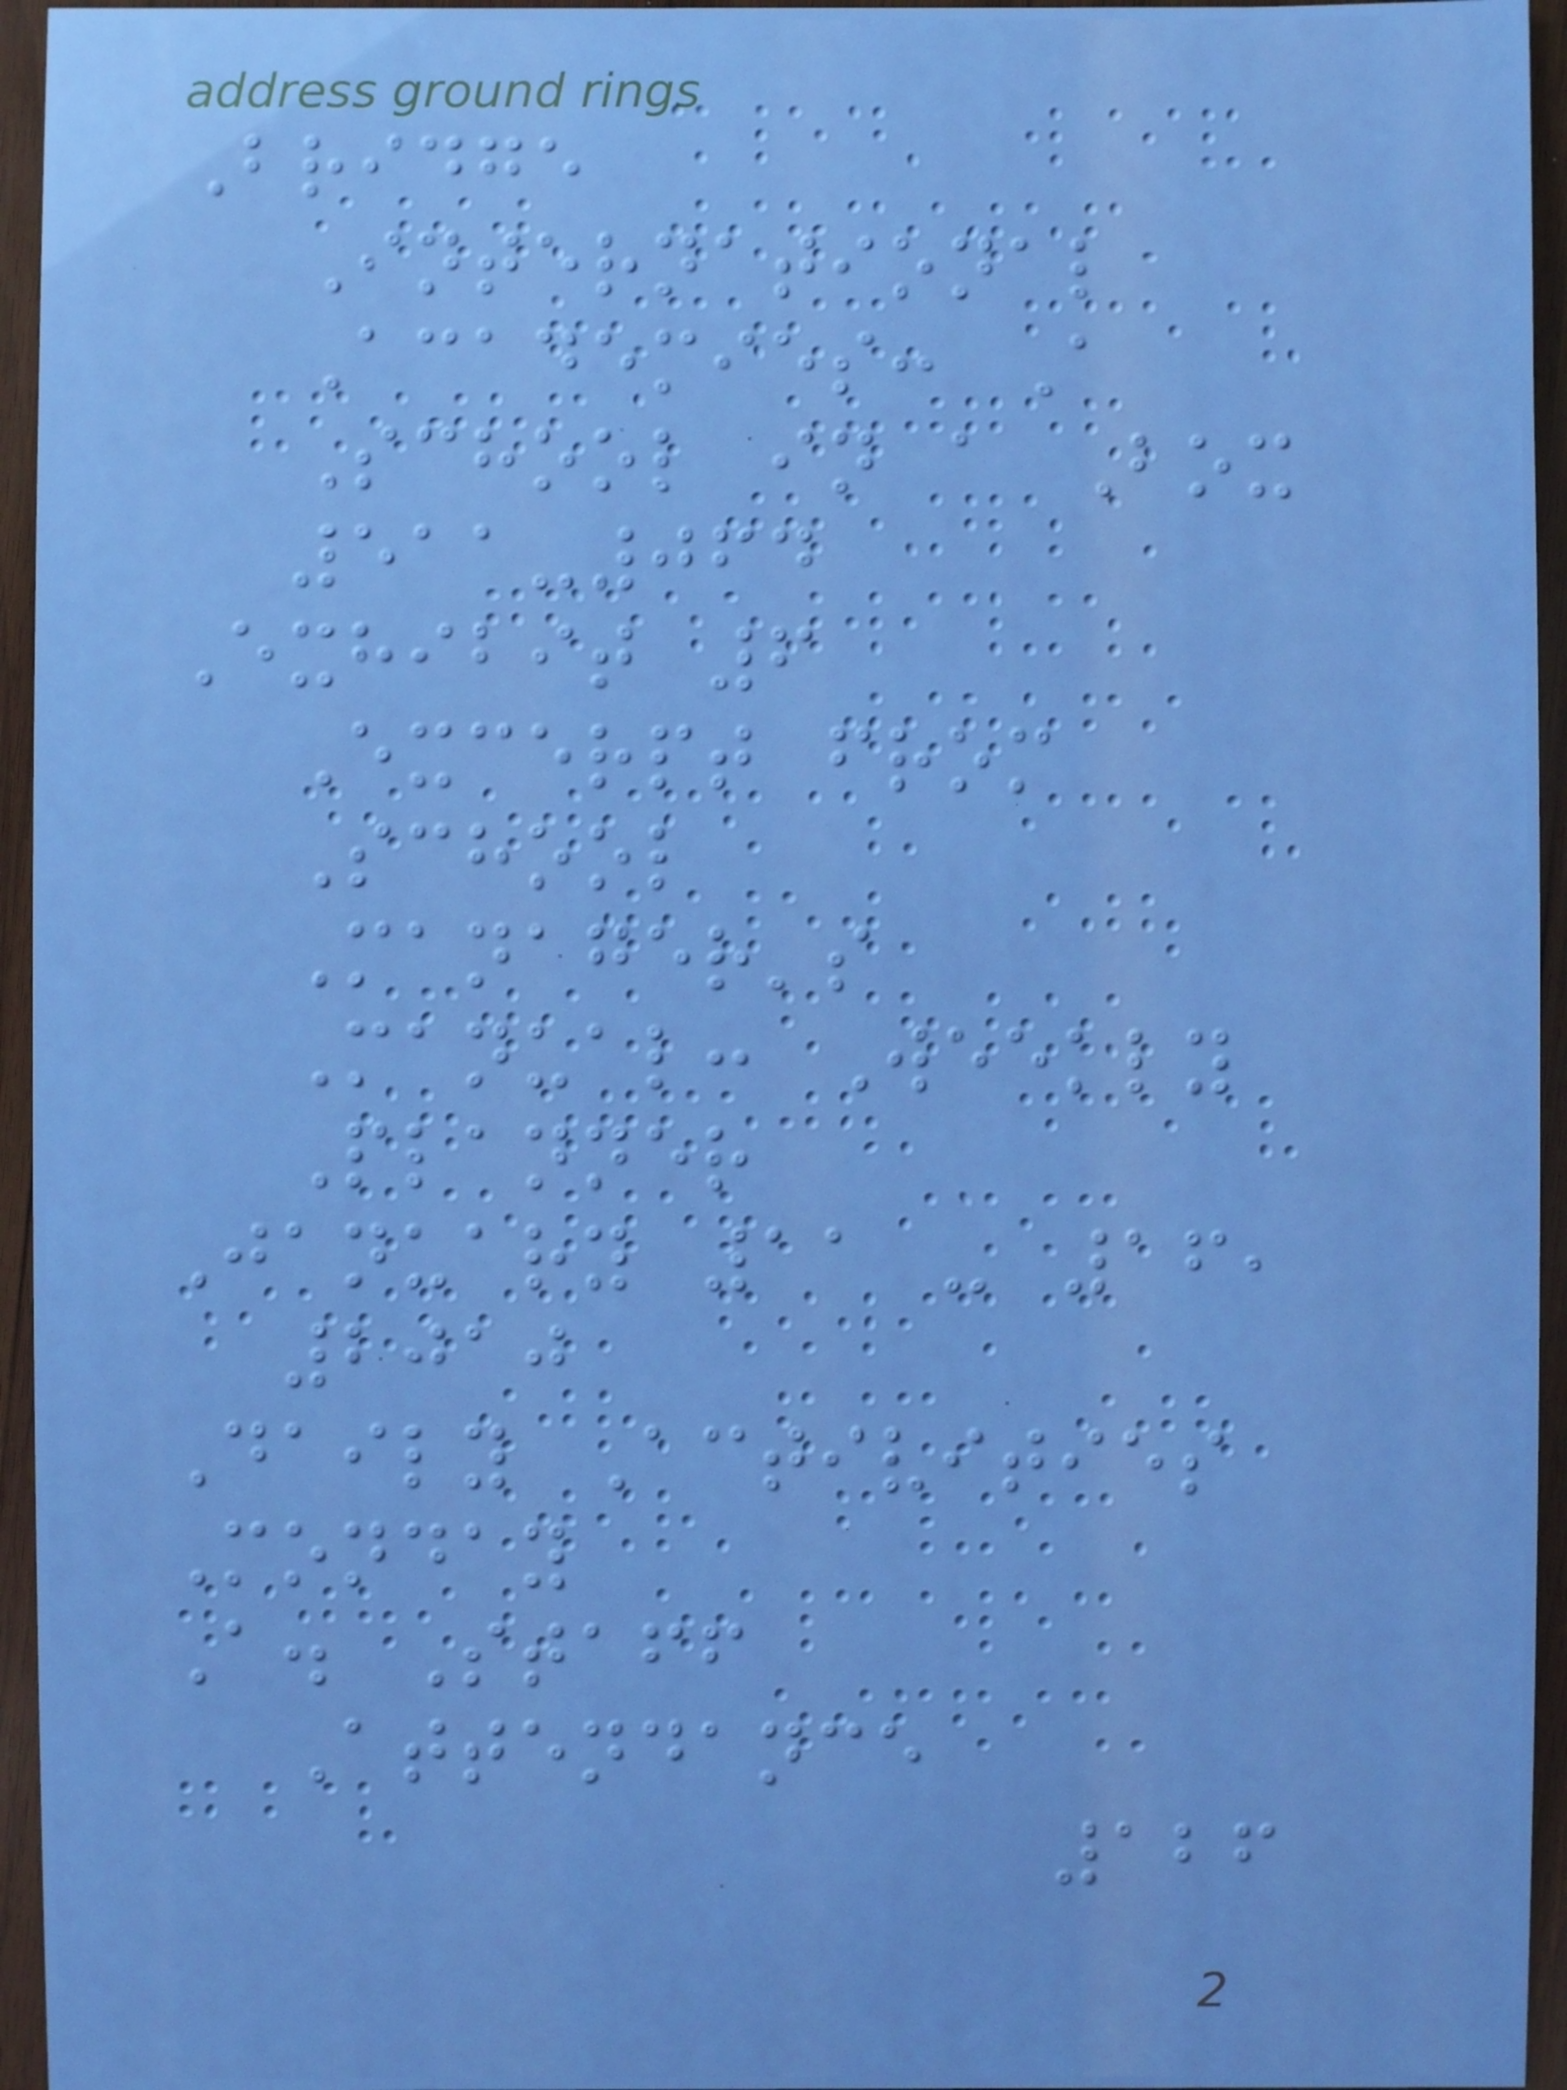Bridge
International
Academies: A
School in a Box
511-064
Exhibit 6
Excerpt from
School
Manager's
Manual: Weekly
Planner
January 11 - 16,
2010
Daily Activities
Monday
A. Staff
Attendance
126
